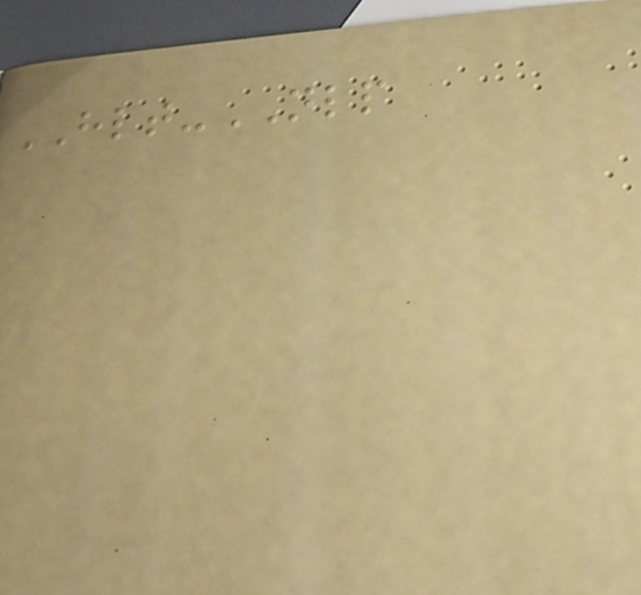HLT-NLP
